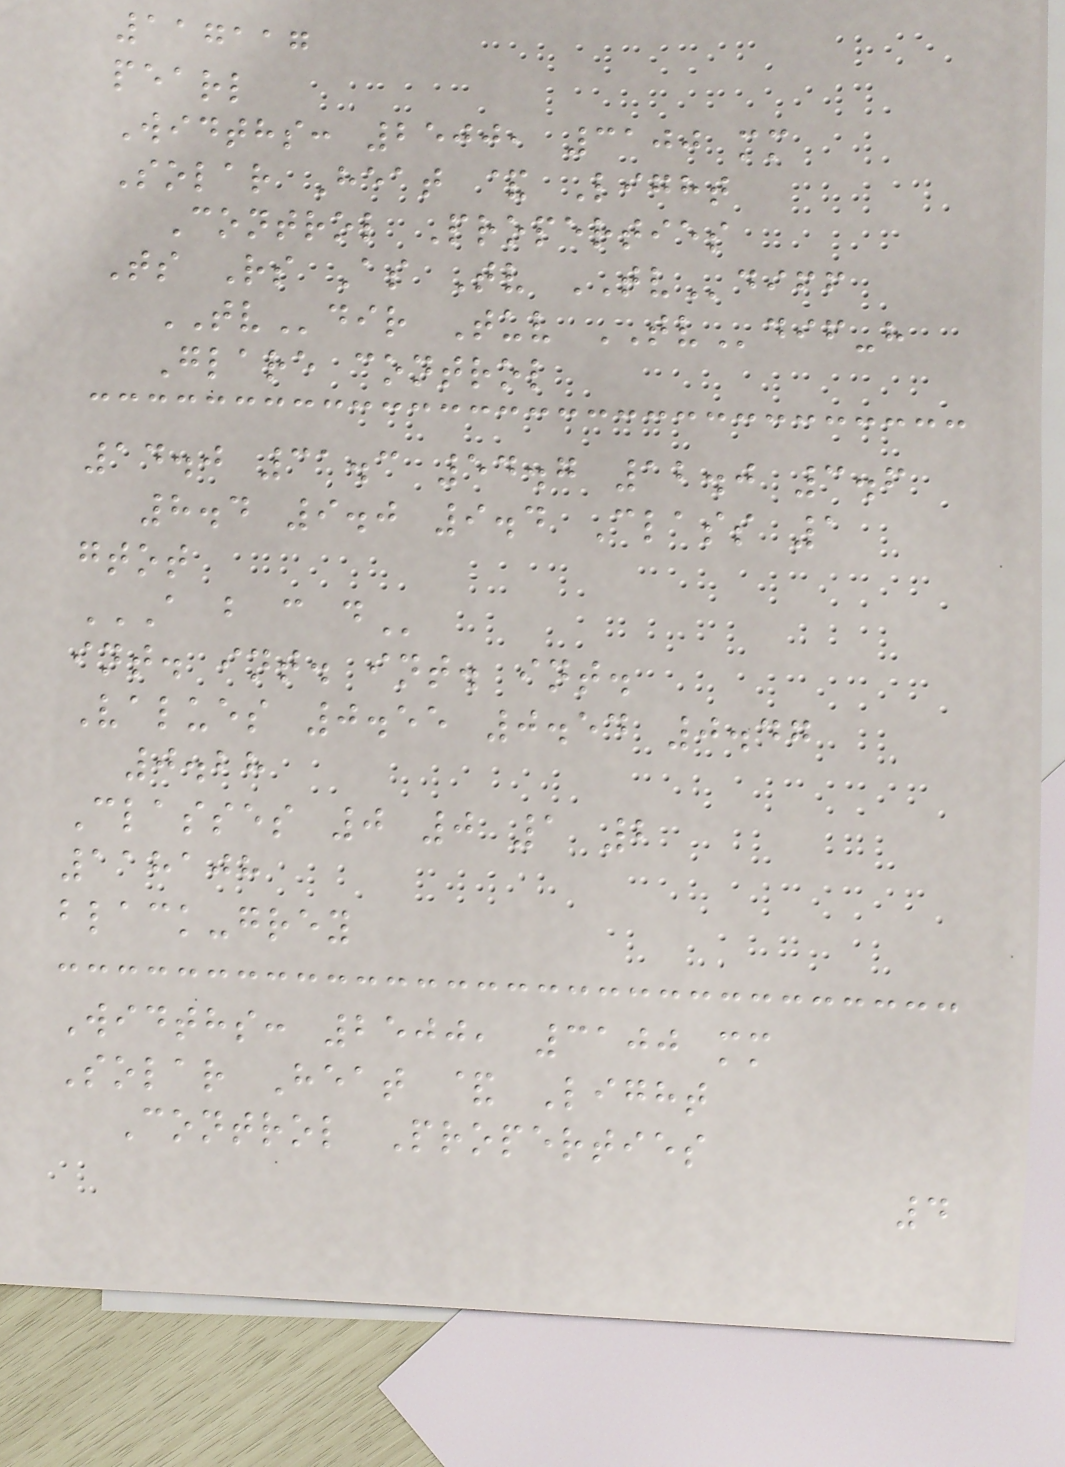117117
pearl
Widths: 2500, 3100 mm
Solar Heat & Light
Control Properties
Ts Rs As Tv TVdiff
TVdir Tuv TVdif-h
Glare control
14.0 31.3 54.7 12.0 3.6
8.4 9.0 9.4 Class 1
gtot
A B C D
int. int. int. int.
Values 0.55 0.54 0.47
0.28
Classes 0 0 1 2
118108
black-grey
Widths: 2500, 3100 mm
Solar Heat & Light
Control Properties
4
